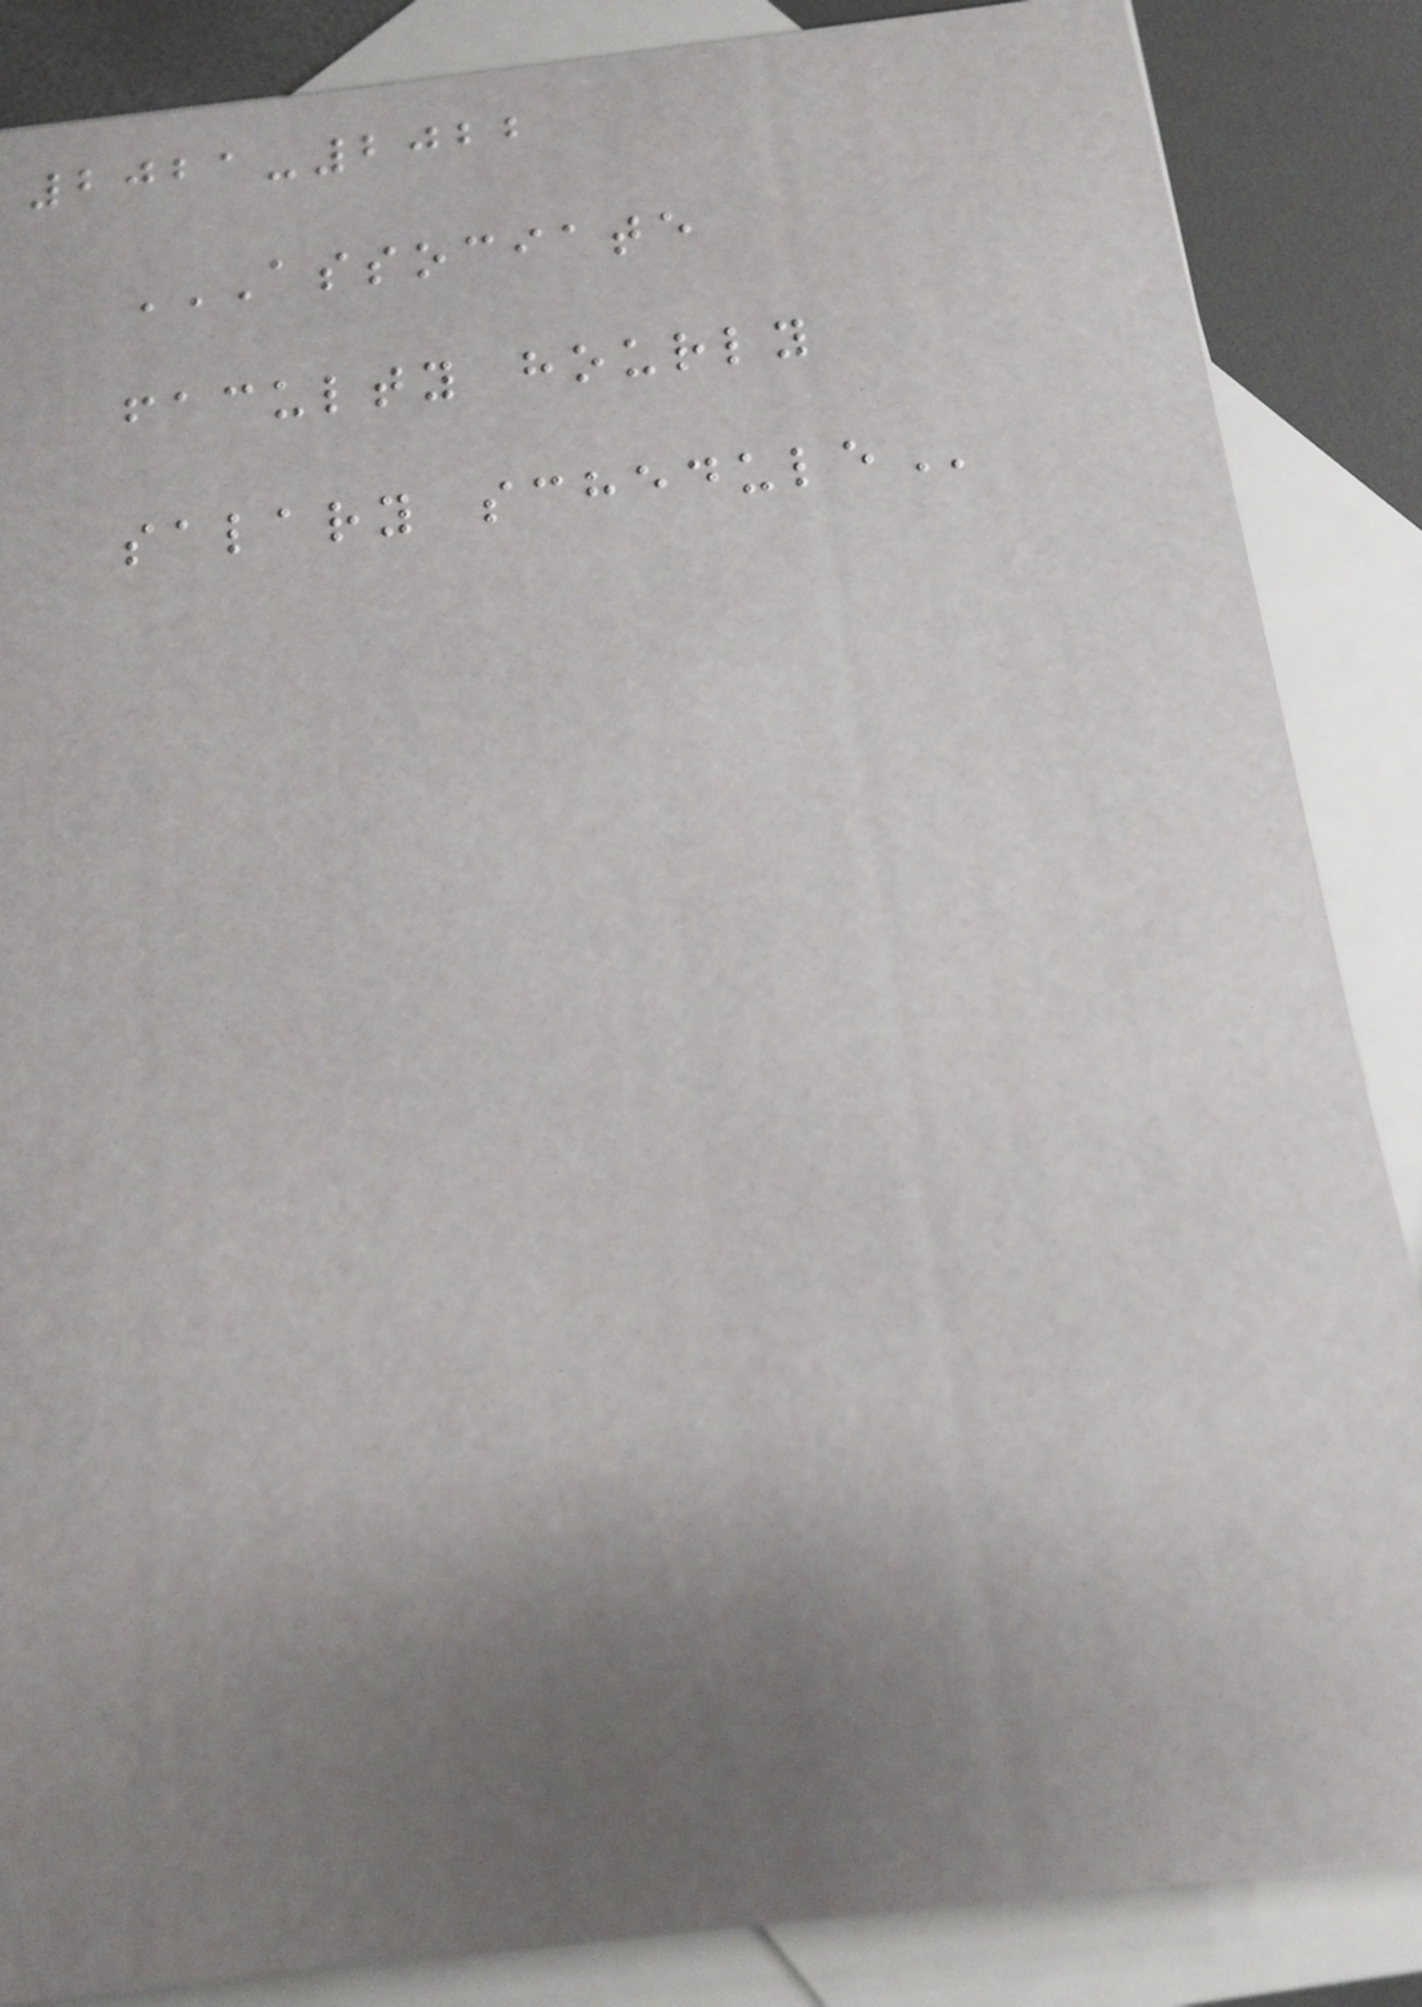2021-2022
ASSOCIATE
FACULTY HOURLY
SALARY SCHEDULE
